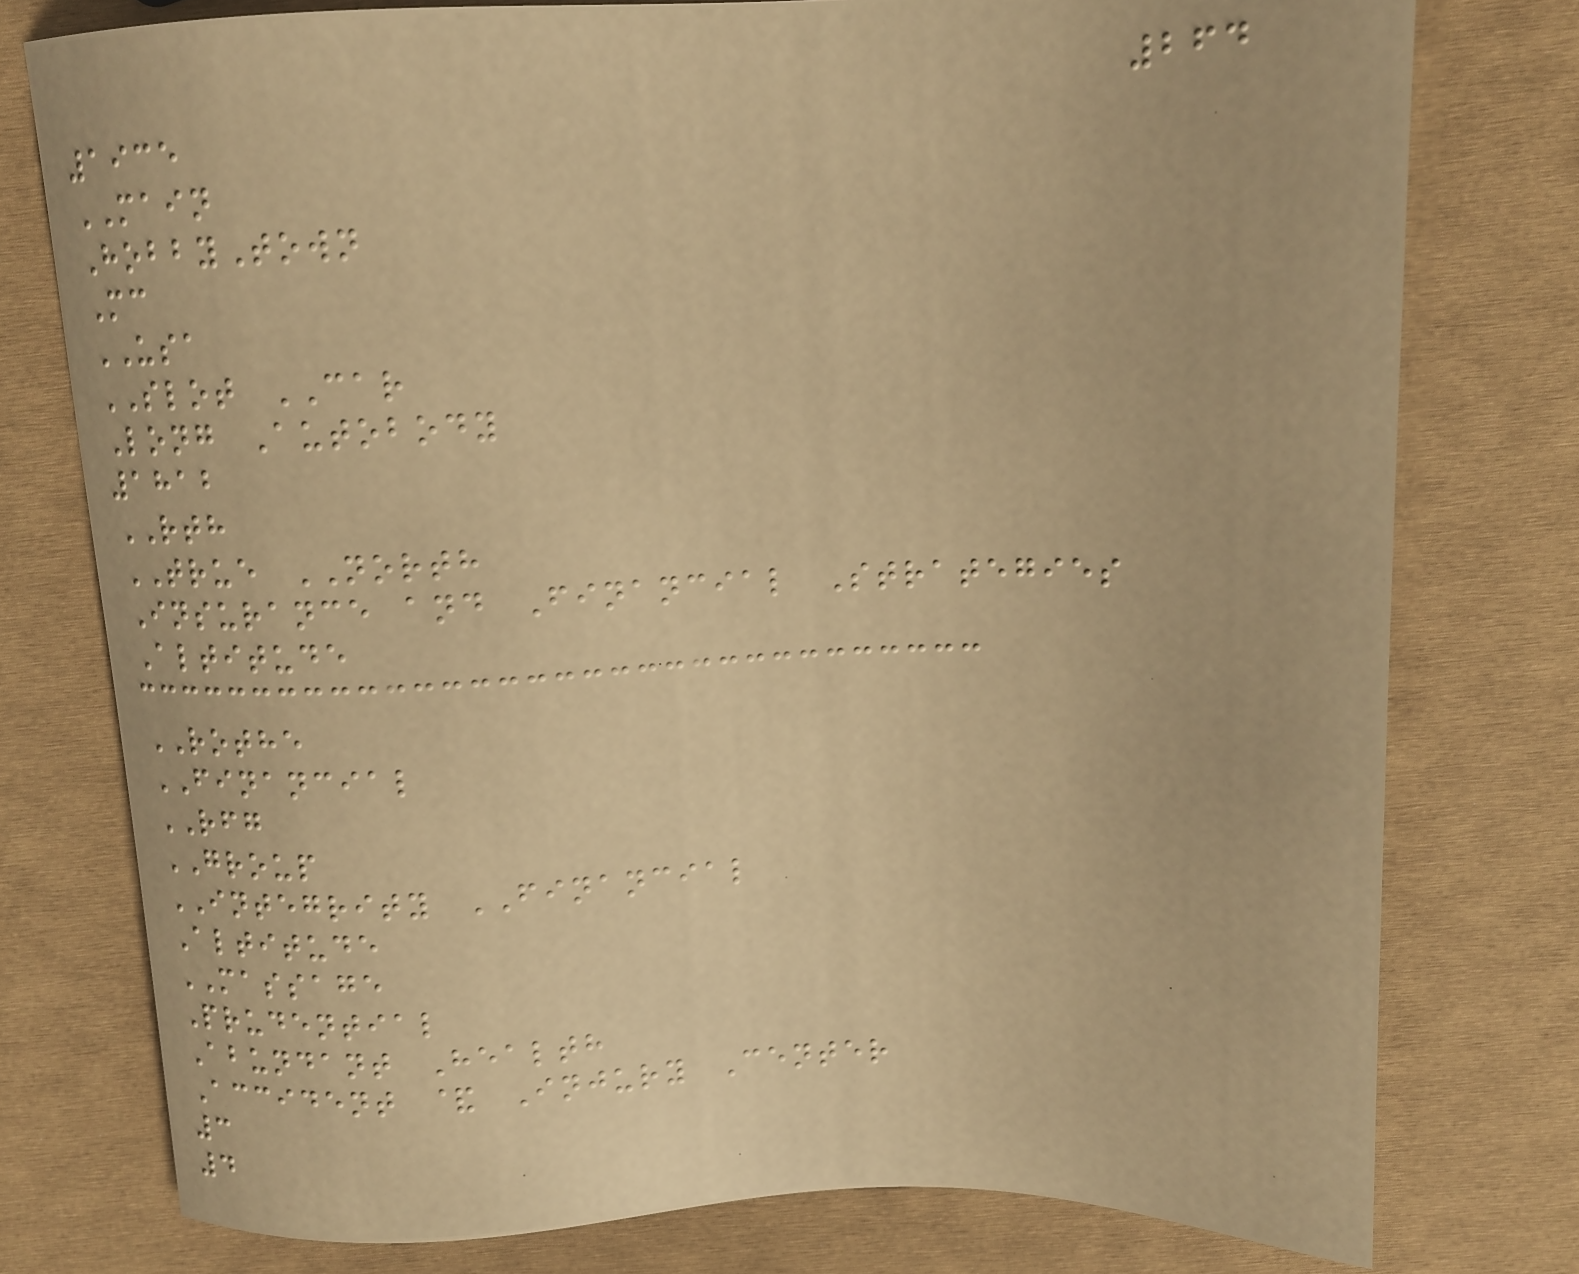264
1935
MAIN
HobbyTown
Mc
USA
SLOT CAR
Long Autobody
1812
RTH
TRUE NORTH
Insurance and Financial Strategies
Altitude
ROTHE
FINANCIAL
RFG
GROUP
INTEGRITY FINANCIAL
Altitude
MASSAGE
Prudential
Abundant Health
Accident & Injury Center
3
4
